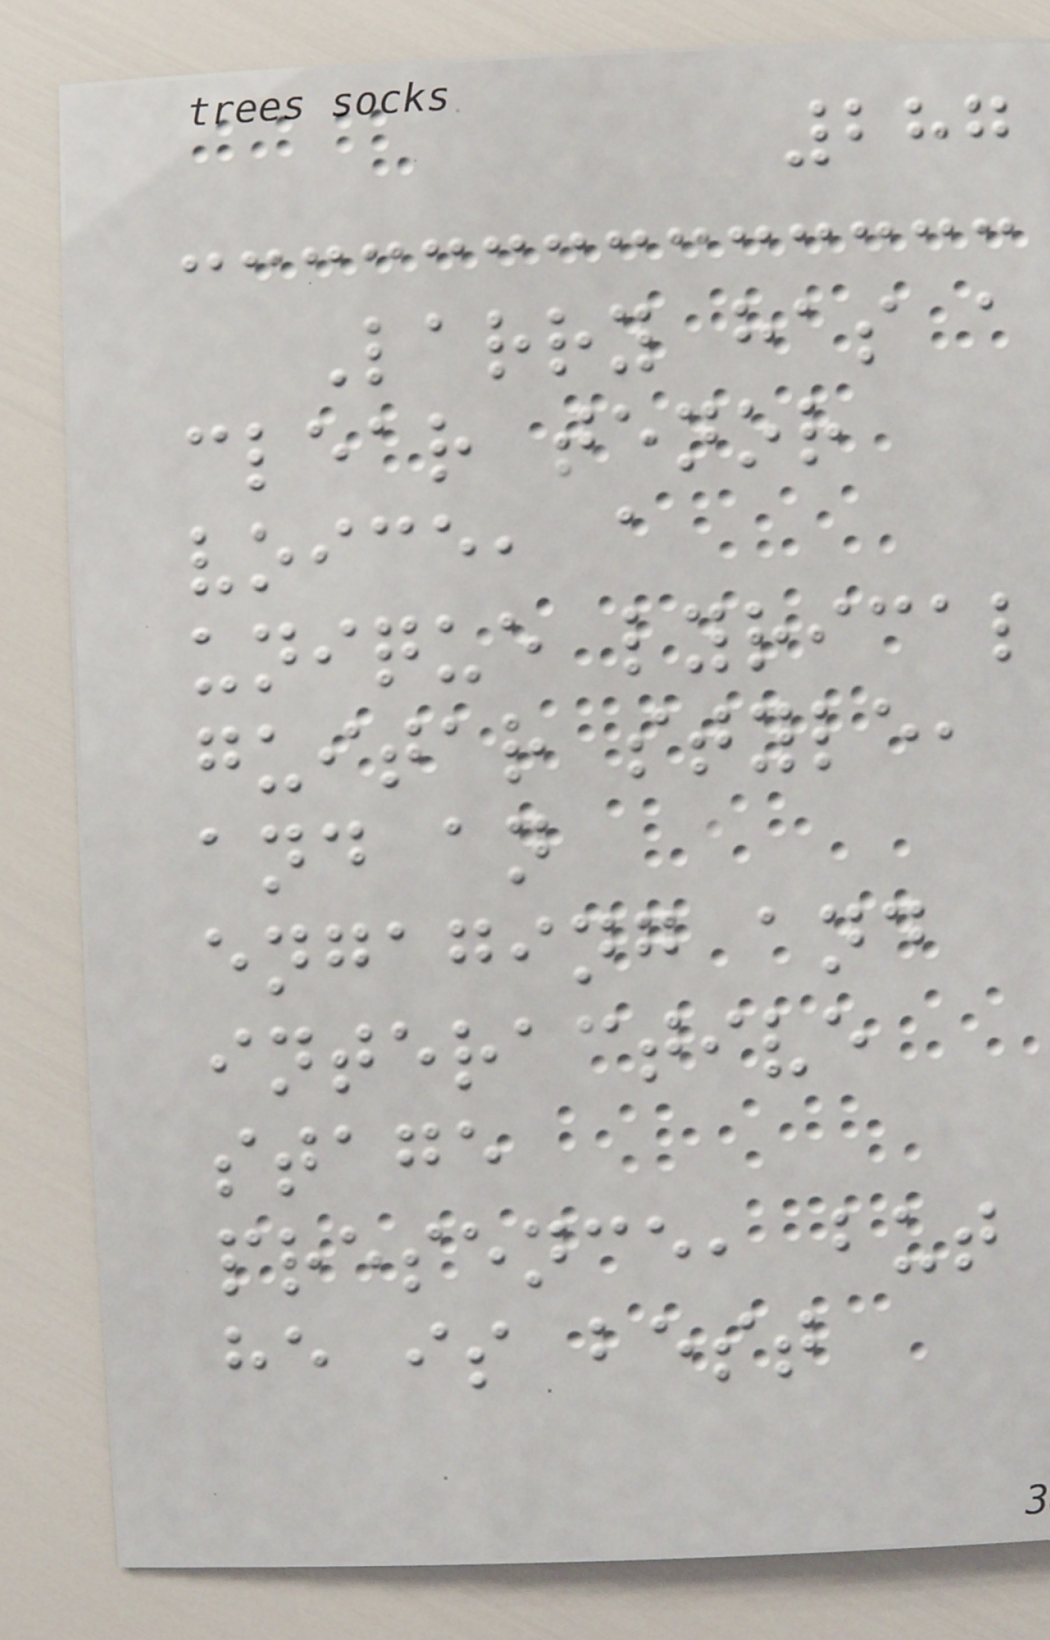287
Larry has a
clear tenor
voice, a
unique lyrical
guitar style,
and an
engaging and
interactive
stage
presence, but
he is best
